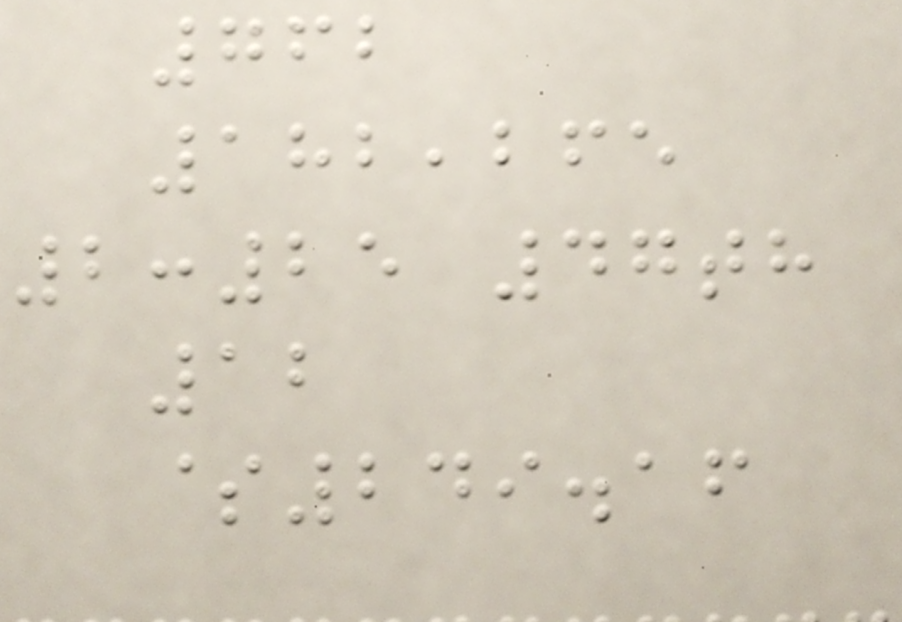762
182,265
2:25 47th
12
$249.16
